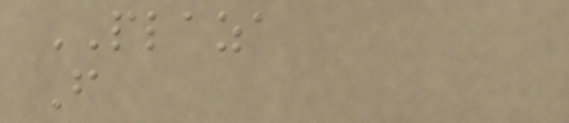PLAZA
F
